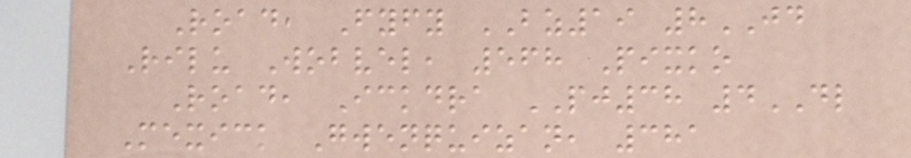Road, Fyfy BZ19 8JD
Rilu Wobvel, 568 Pixko
Road, Ickdra PJ38 4DL
Mexick Gwenquizan, 381
